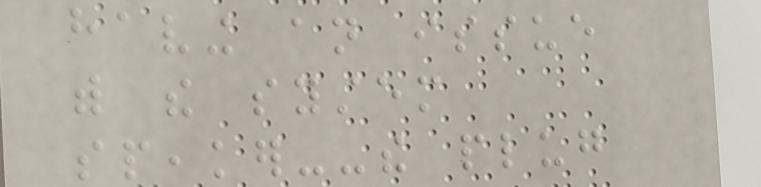having an issue
with the system
speaker--the plug
